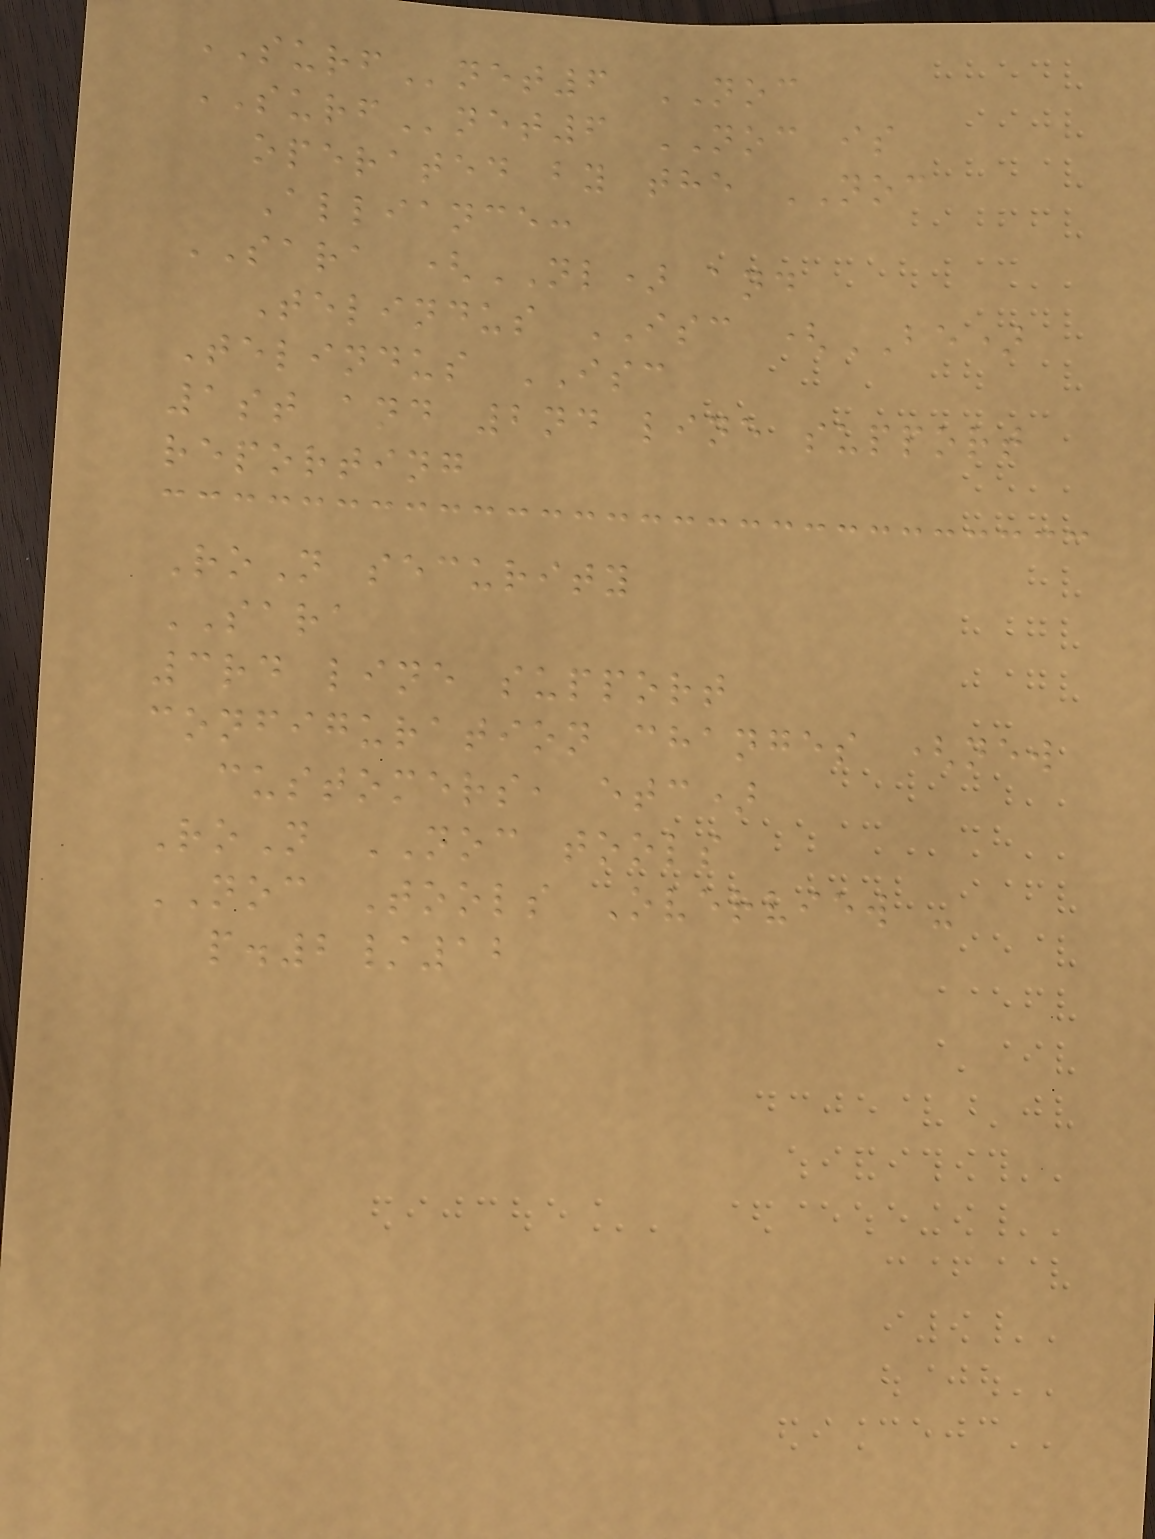SURFnet6 NOC
SURFnet6 NOC is
operated by the NOC
Alliance:
SARA (NL) and
Telindus ISC (BE)
Telindus ISC
1st and 2nd line support
reporting
RoN security
SARA
3rd line support
configuration changes (new
customers, etc)
RoN NOC tools
NOC Tools Overview -
p.2/12
